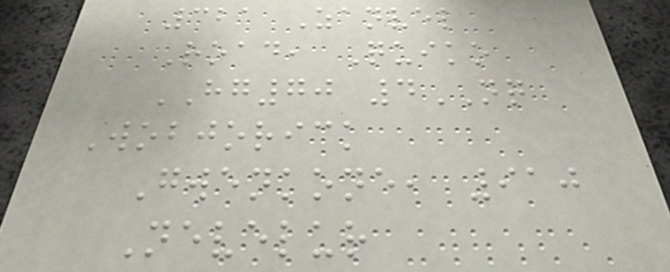321 Zanvel
Road, Quiko
HG70 4NQ
Wobjorick
Gwenkone, 910
Nevelur
